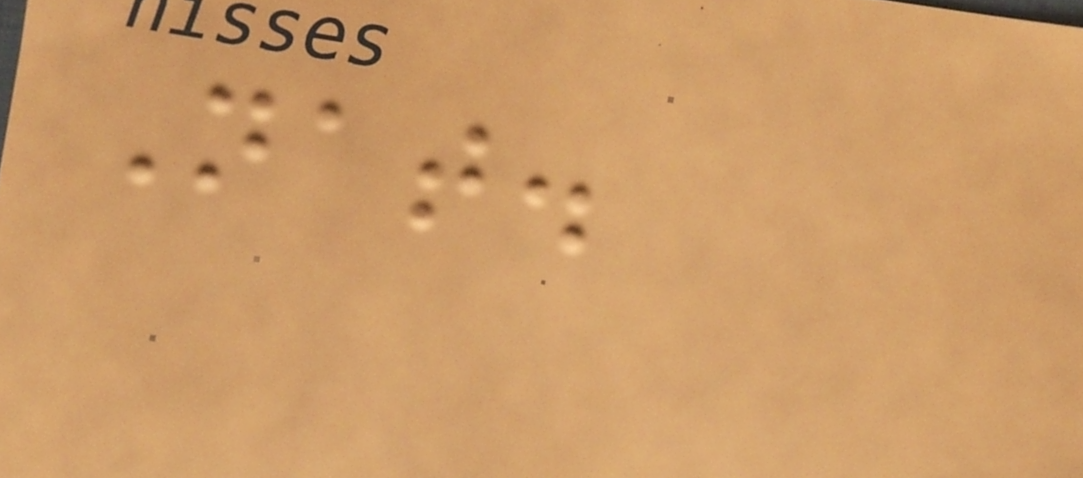Nat.
